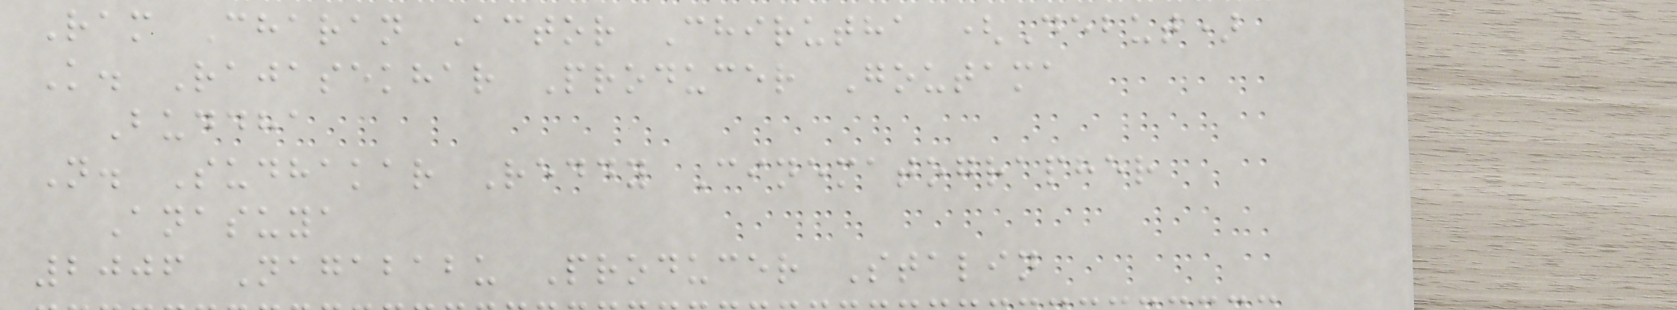Ram Charan Actor Chirutha (Debut)
K. Rajasekhar Producer Goutama
Buddha
N. Sudhakar Reddy Cinematographer
Anasuya
2006 Nagababu Producer Stalin
